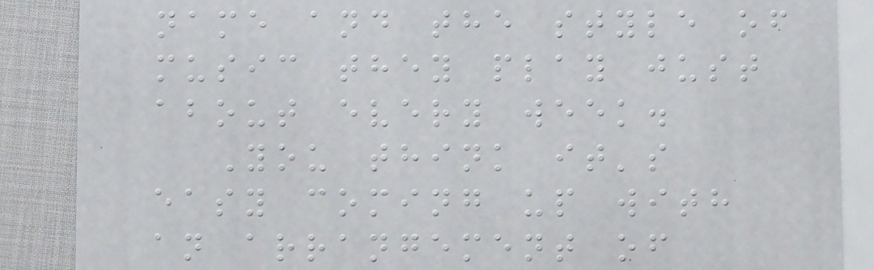name and the style of
music they play just
about every week.
You think it's
easy coming up with
an arrangement of
